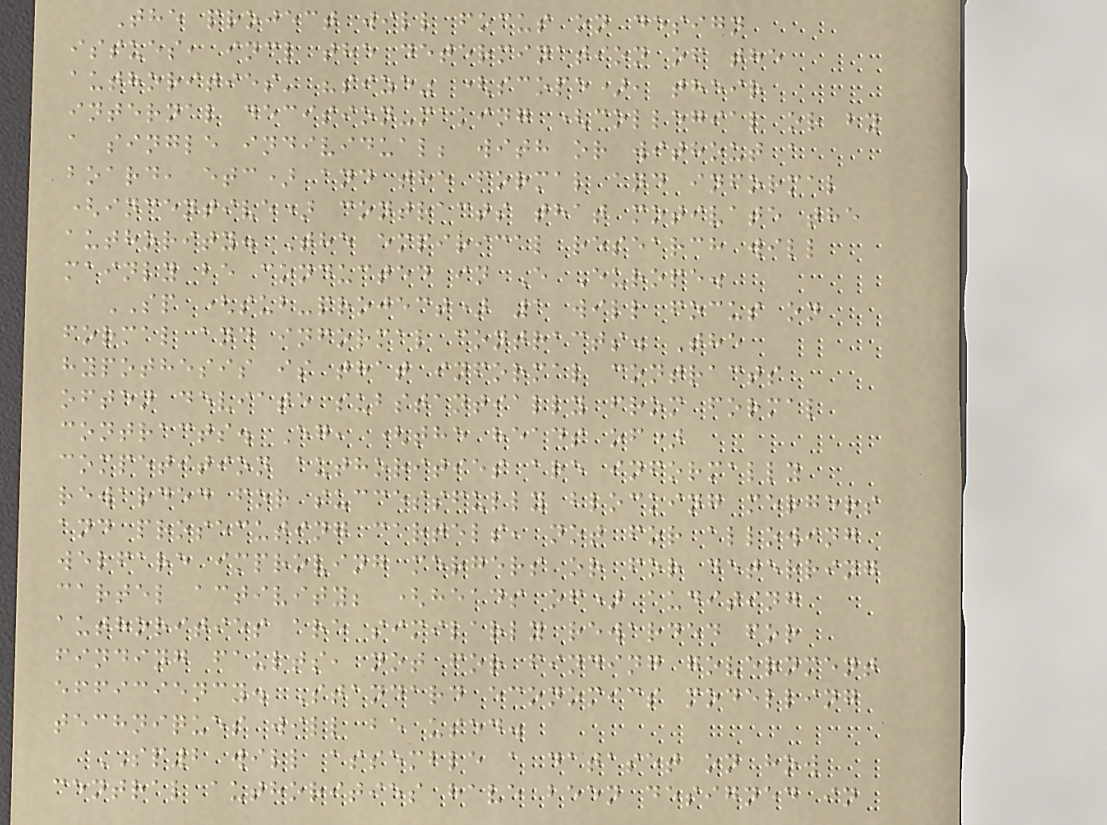The project will focus on design
issues, incl the determination of the
authorities' "size" (scope), their
internal decision-making (collegial or by
a single individual; with or without a
board, etc) and the formal and informal
(incentive) contracts that motivate the
authority. The empirical research will
mainly be conducted in E Europe.
SP (sub-project) 1 will focus on
formal and informal contracts. The
hypothesis is that informal contracts
often deviate substantially from formal
contracts. Eg, (the heads of)
competition authorities are informally
rewarded for successfully blocking mergers
and prosecuting cartels, not for allowing
welfare improving mergers or for deterring
cartel activity; (heads of) auditing
authorities are similarly rewarded for
finding faults, not for finding government
efficiency. Standard economics modelling
techniques will be used.
SP2 will assemble a dataset on how
central authorities have been designed in
